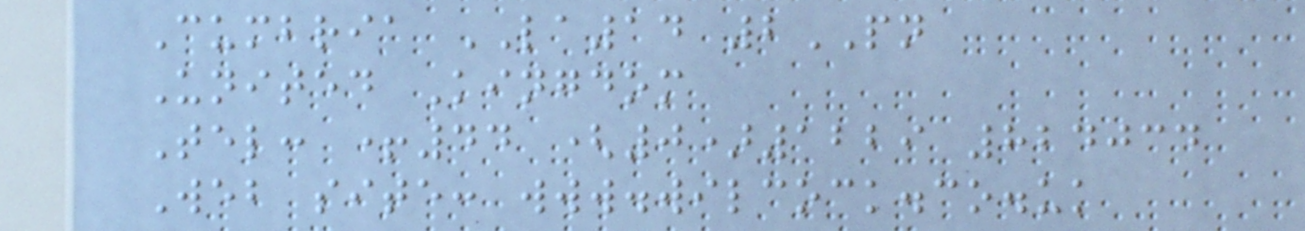Cumbria LA14 2PN
United Kingdom
Tel: +44 (0)1229 824034
Web site: www.wilcock.co.uk
